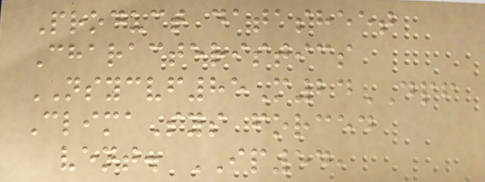Product datasheet
Characteristics
NSYCVF85M24DPF
ClimaSys forced
vent. IP54,
